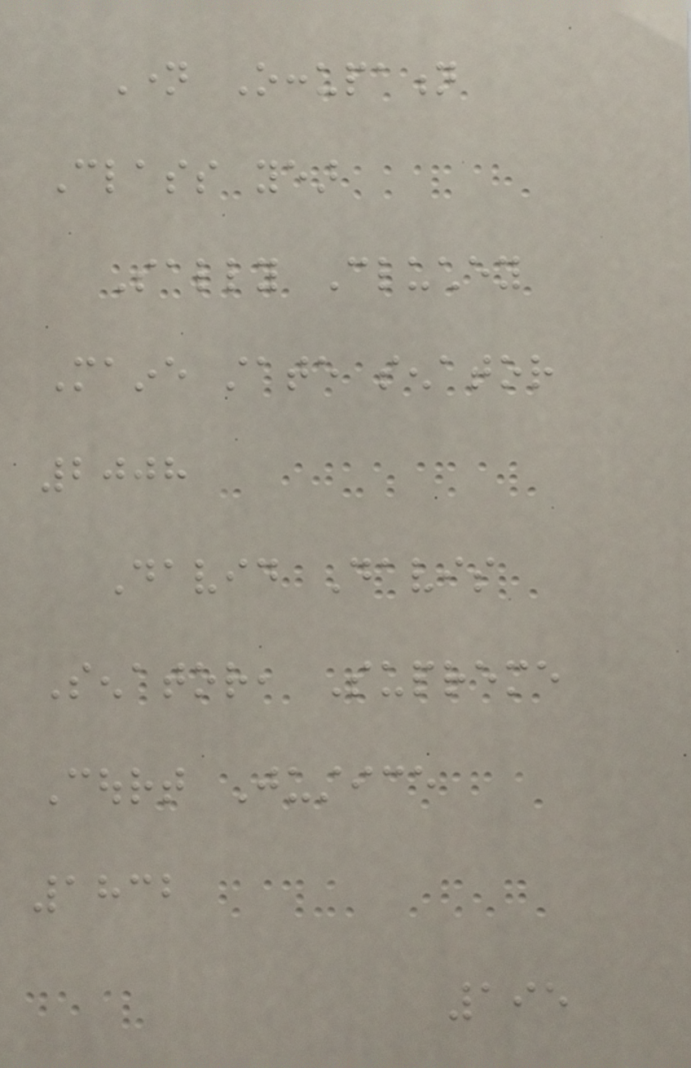Name Occupation
Class year
Sally Cluchey
Maine state senator
2008
David Davis
Senator, Supreme
Court Justice
1832
195
